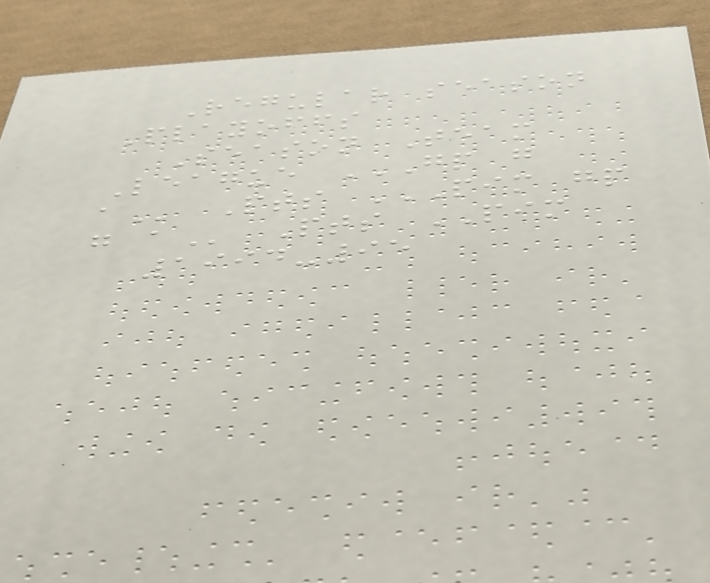Regular season
Playoffs
Season Team
League GP G
A Pts PIM GP
G A Pts PIM
1994-95
